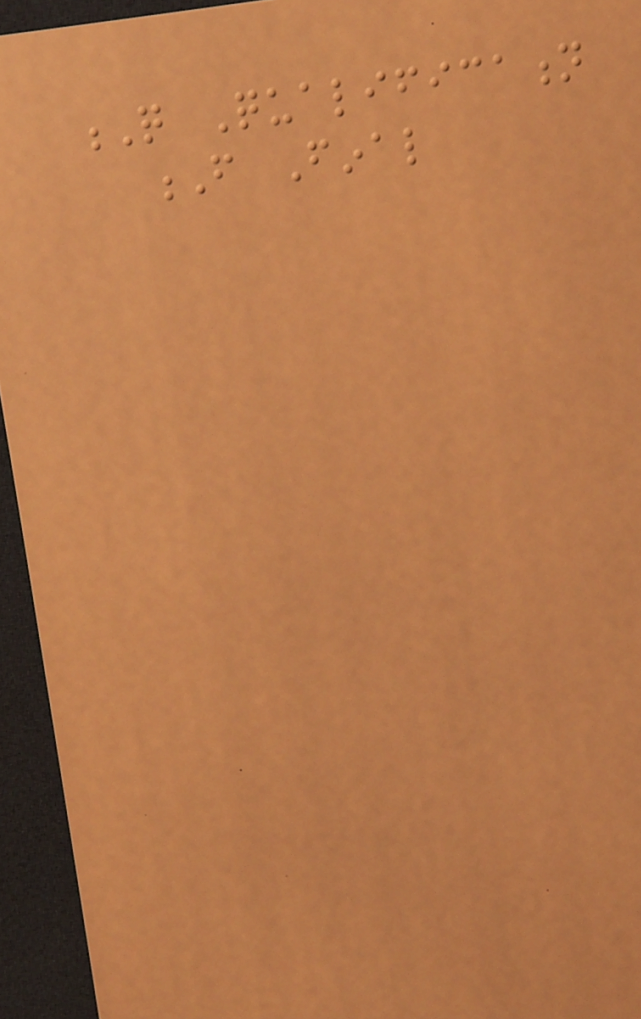Q Qualification
F Final
